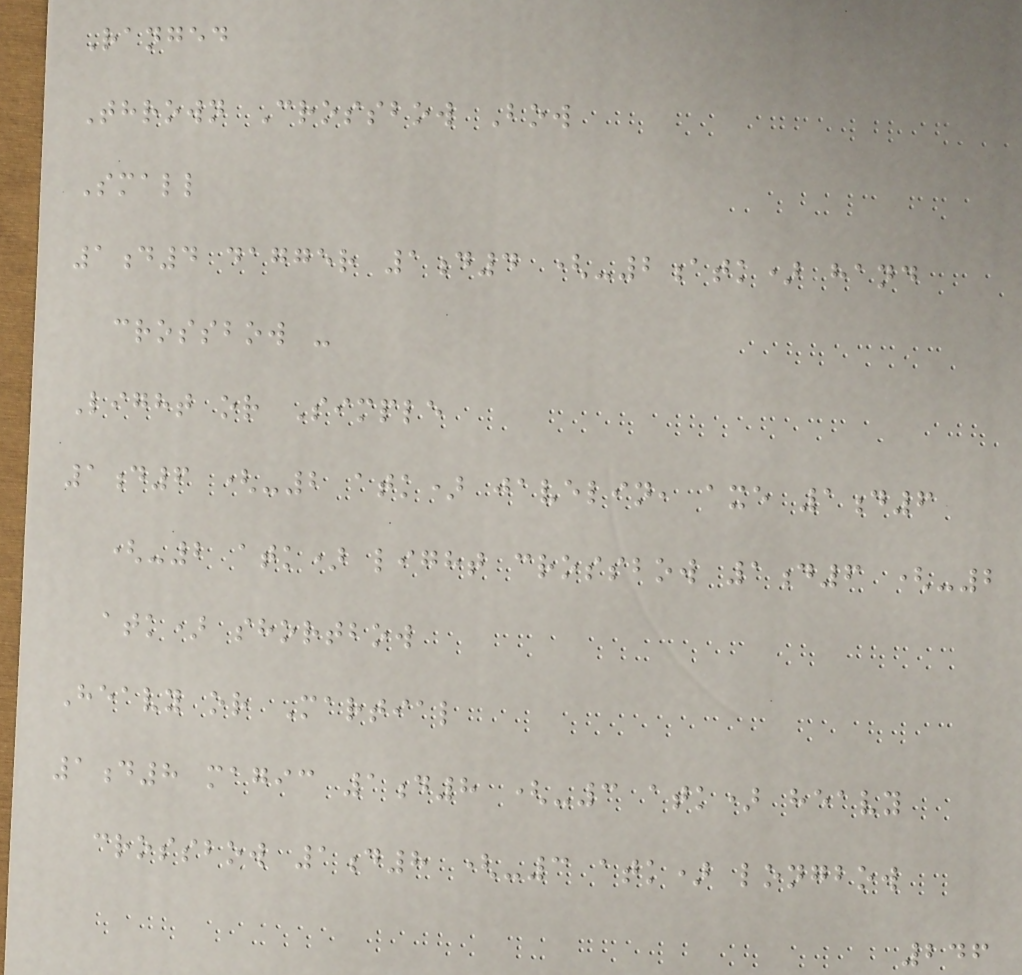Ranged
Thrown Crossbow Bow
Small
1d4 dagger 1d4 (-2atk) hand
crossbow -
Light or Simple
1d6 (-2 atk) javelin, axe 1d6
(-2 atk) light crossbow 1d6 (-2
atk) shortbow
Heavy or Martial
1d8 magic 1d8 (-3 atk) heavy
crossbow 1d8 (-3 atk) longbow
246
